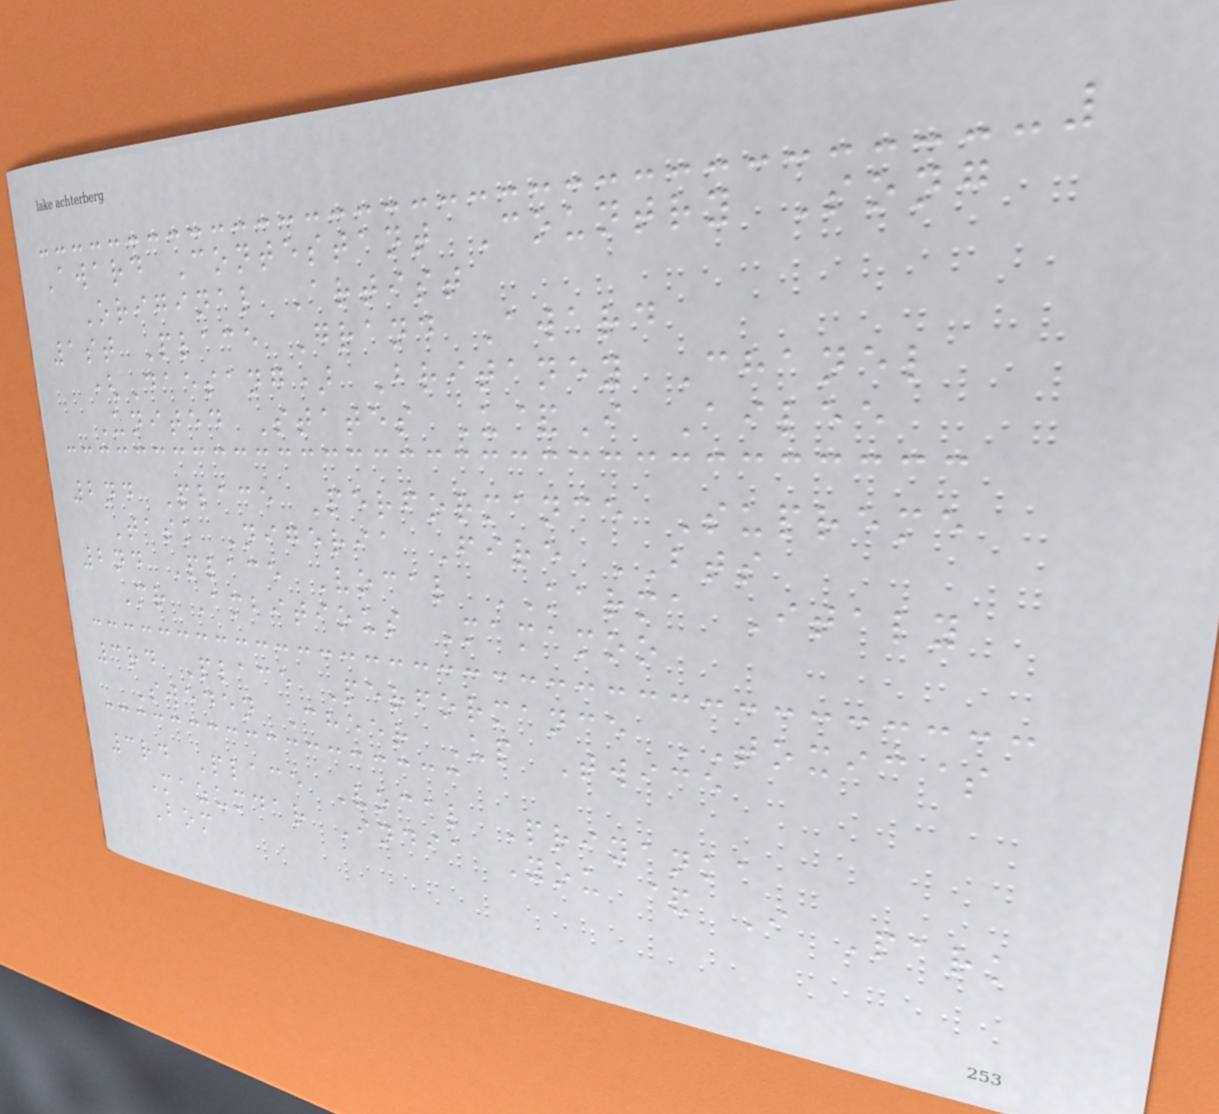Award Contestant Country Song
Original Artist
1st Place Grand Award
(Daesang) Britaney Chanel
United States U&I Ailee
2nd Place Performance Supreme
Task Nigeria Fire BTS
2nd Place Vocal KARMA Italy
Mr Ambitious Mamamoo
3rd Place Performance TOXIC$
Sweden Cheer Up Twice
3rd Place Vocal Priyanka
Mazumdar India You & I Park
Bom
